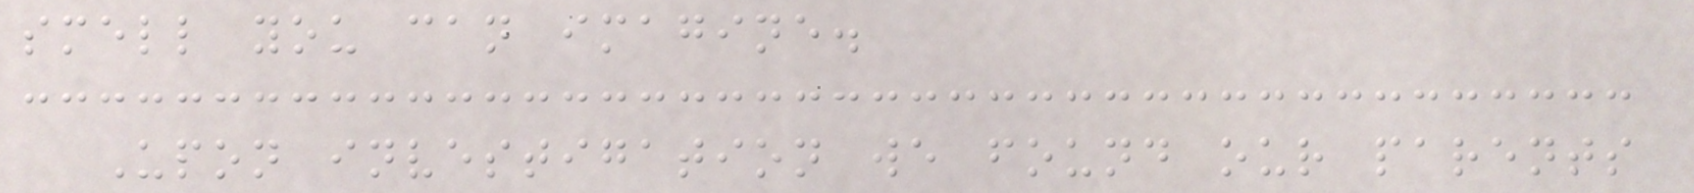smell you can imagine.
Upon investigation we found our parents
